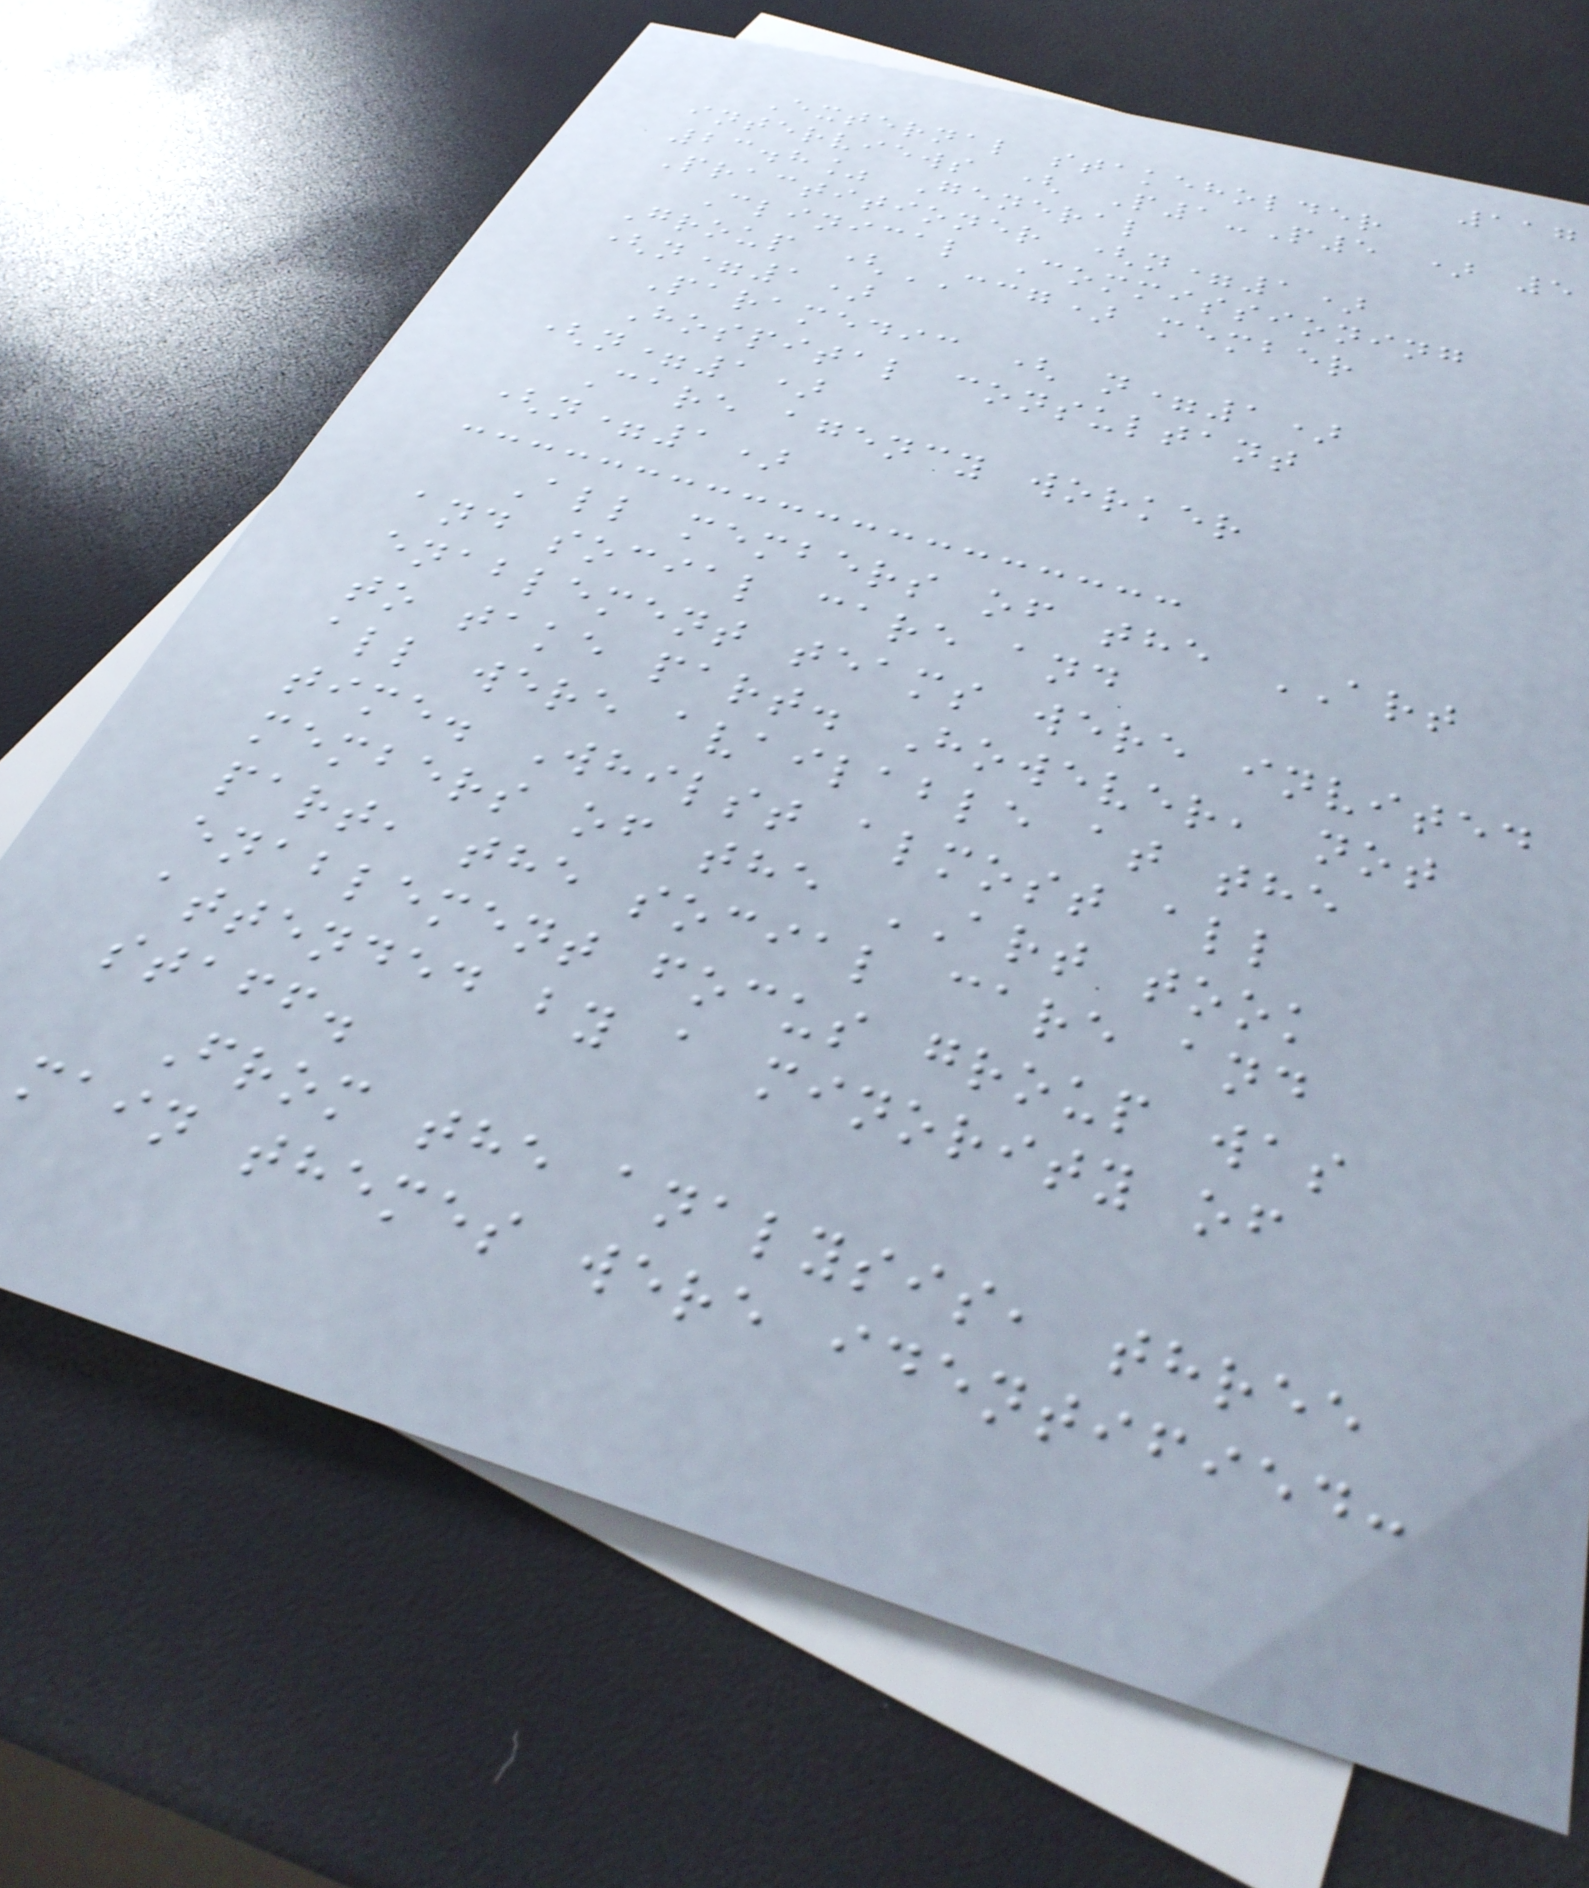117
External stakeholder
interviews ( P1-P5 ) 5
23.8% General
Practitioner (n=1)
Clinical Commissioning
Group (CCG) member
(n=1)
Paramedic ( n=1)
Hospital consultant
(n=1)
Care agency worker
(n=1)
All members of the ART
and social care and
enablement teams were invited
to take part. However, not
all were available at the
time. Whilst almost all
members of the ART took
part, the social care and
enablement focus group was
attended by a minority of
staff.
From the analysis, three
main themes were identified:
